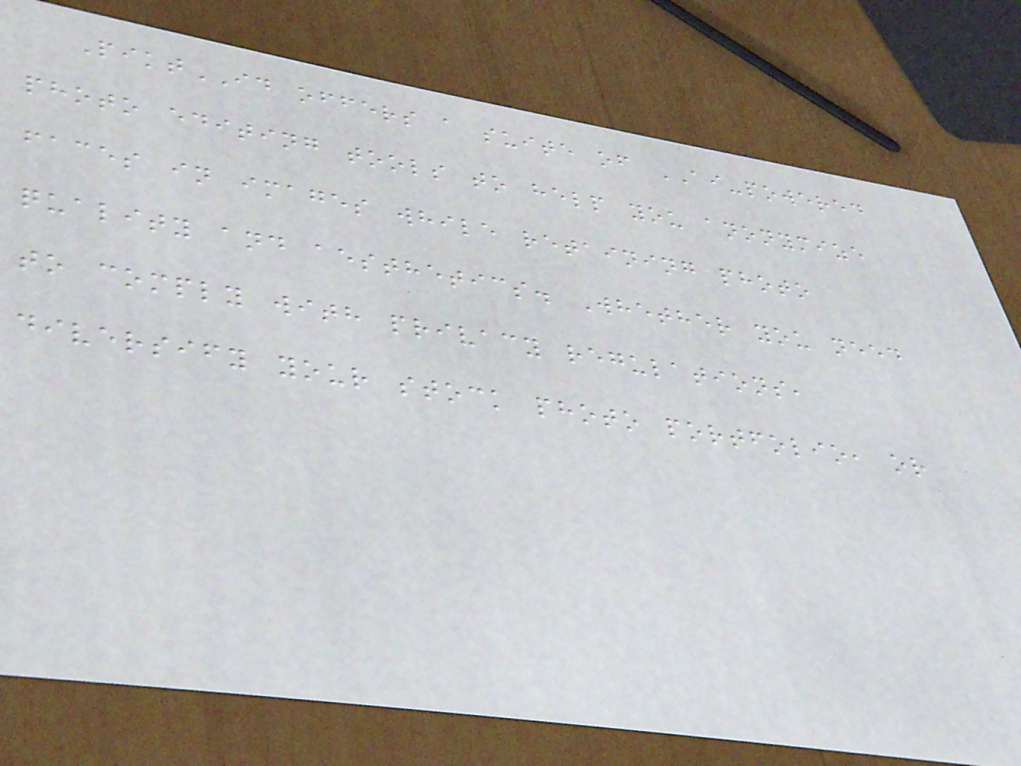PiktID offers a suite of AI-powered
photo editing tools to help you anonymize
faces in images while retaining photo
quality and aesthetics. Whether you need
to comply with privacy regulations,
diversify your stock photo portfolio, or
